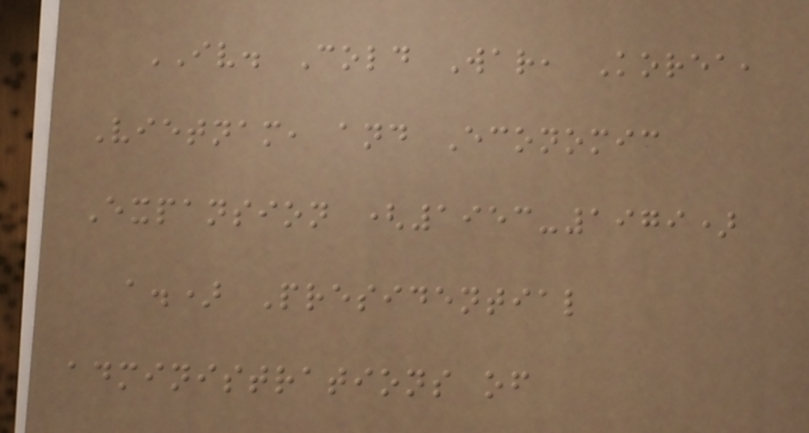IV. Cold War, Korea,
Vietnam, and Economic
Expansion (1953-1979)
a.) Presidential
administrations of
